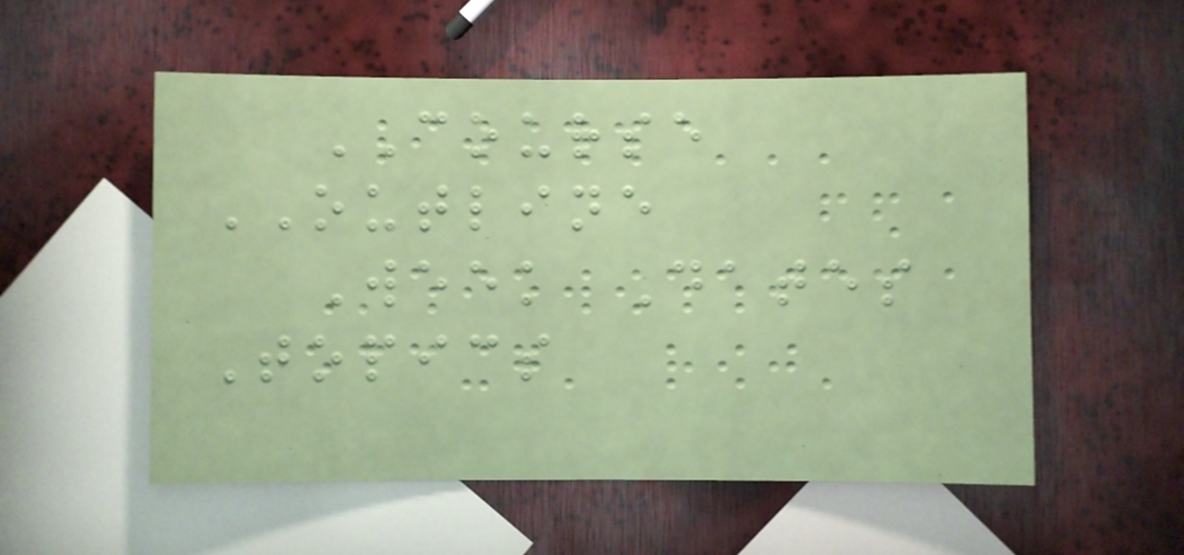COURSE
OUTLINE
Week Dates
Topics
